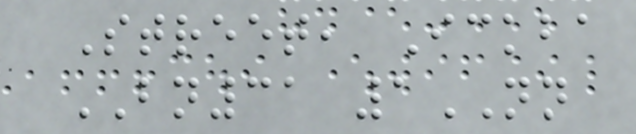Street, Ickba
BN31 1NN
